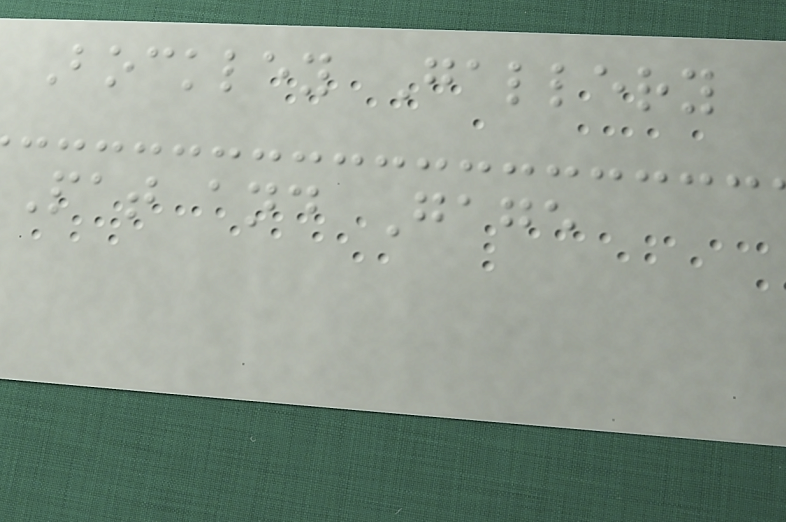Bockley Gallery
Pat and Gage
